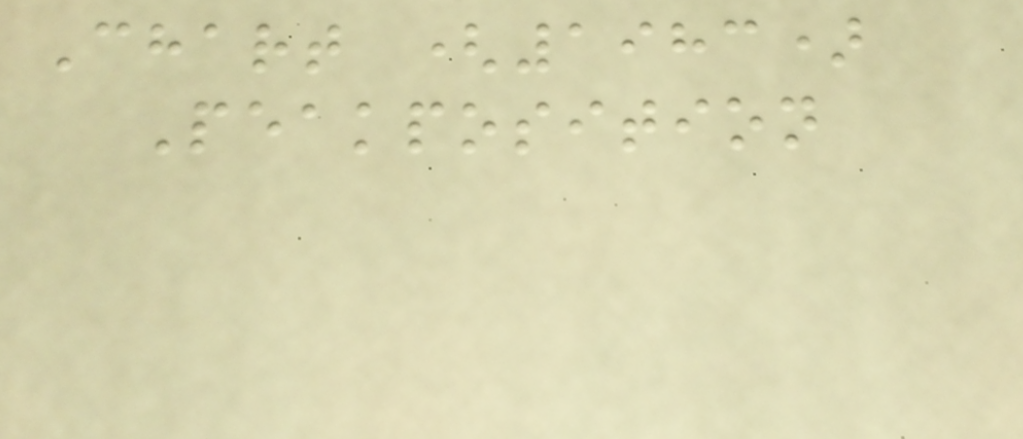Chart (1983)
Peakposition
